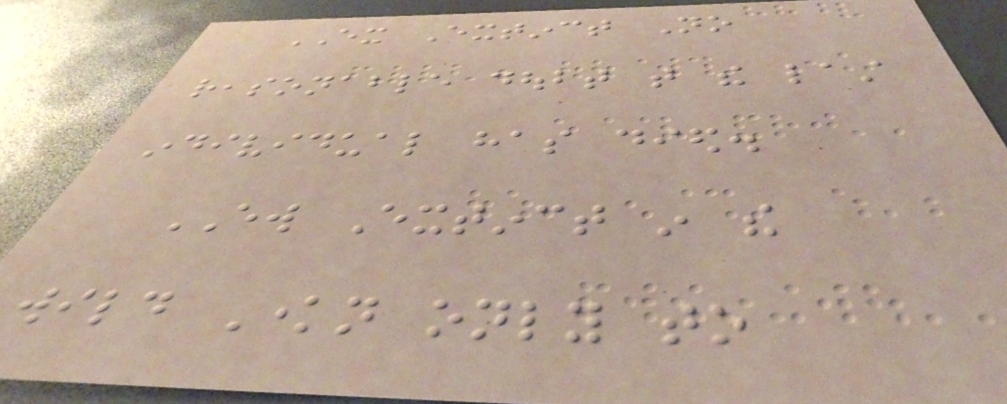EX Extinct No
reasonable doubt that the last
individual has died.
EW Extinct in the
wild Known only to
